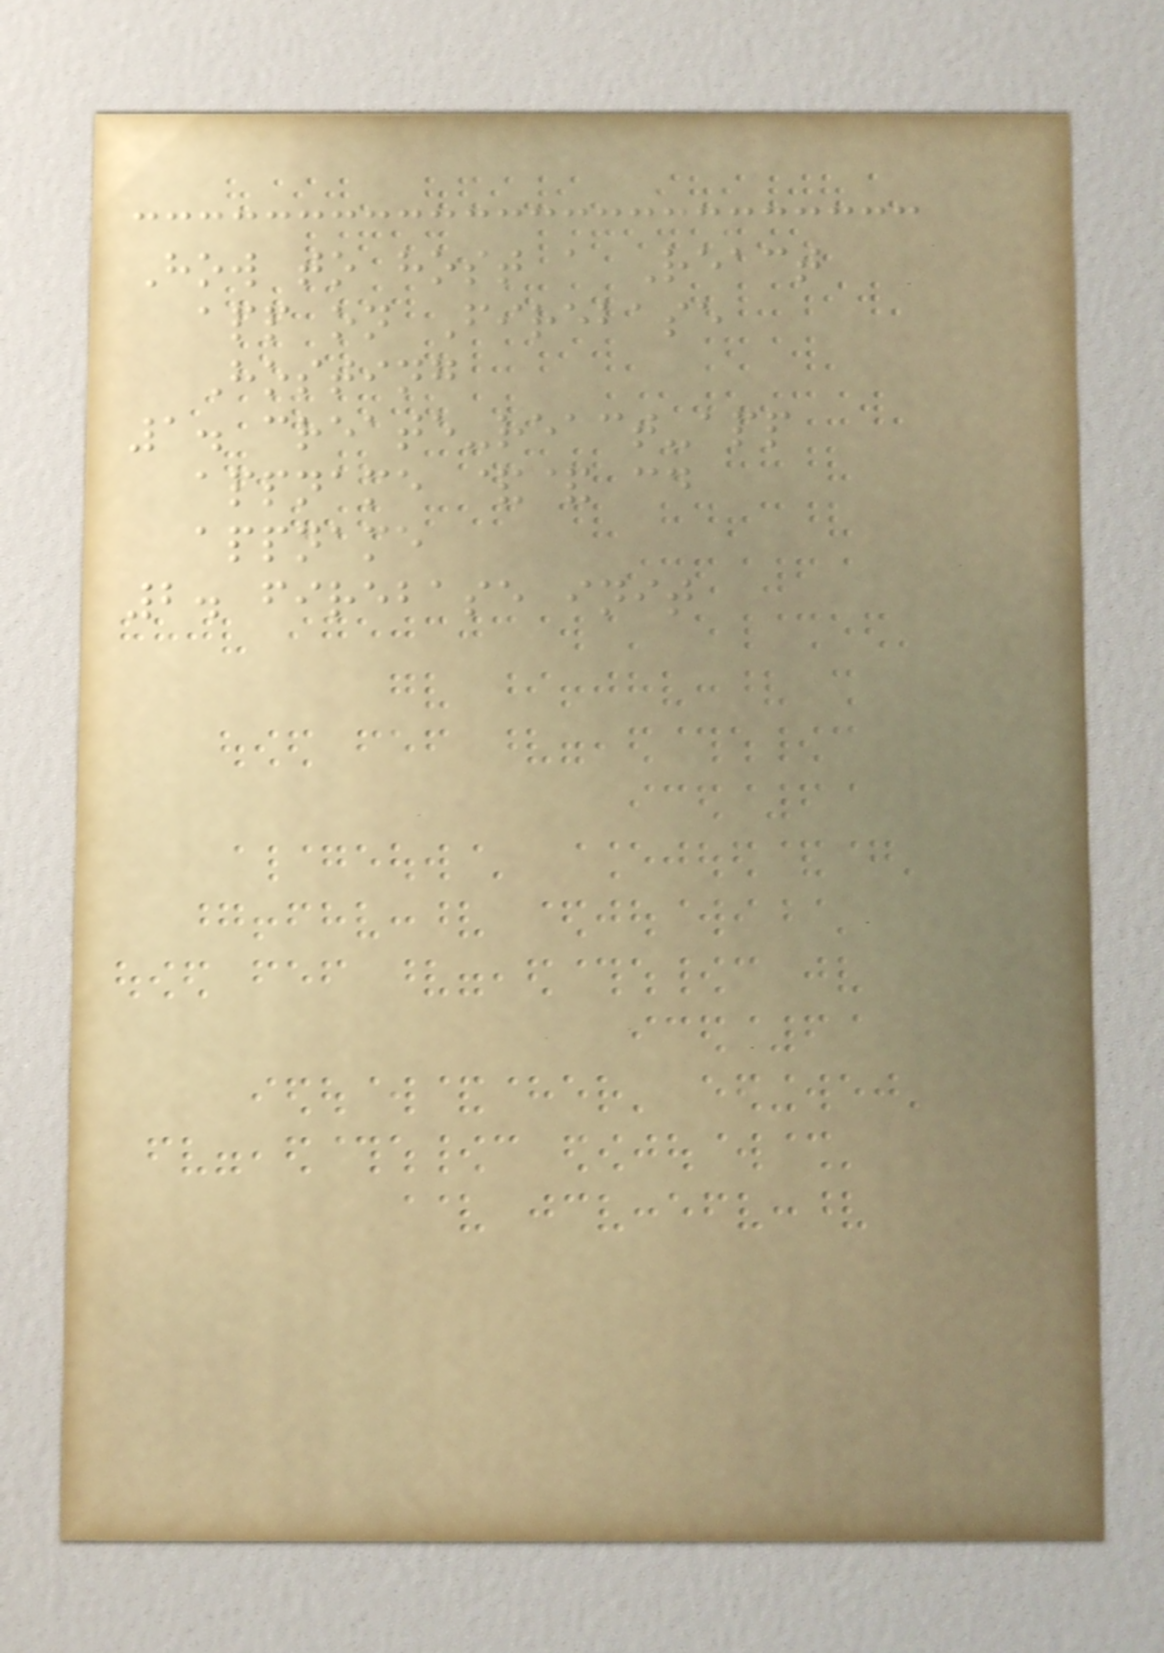How to host a React
app on Firebase
Hosting
1. create-react-app
appname && cd
appname
2. firebase init
